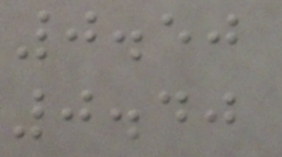0.50
0.40
